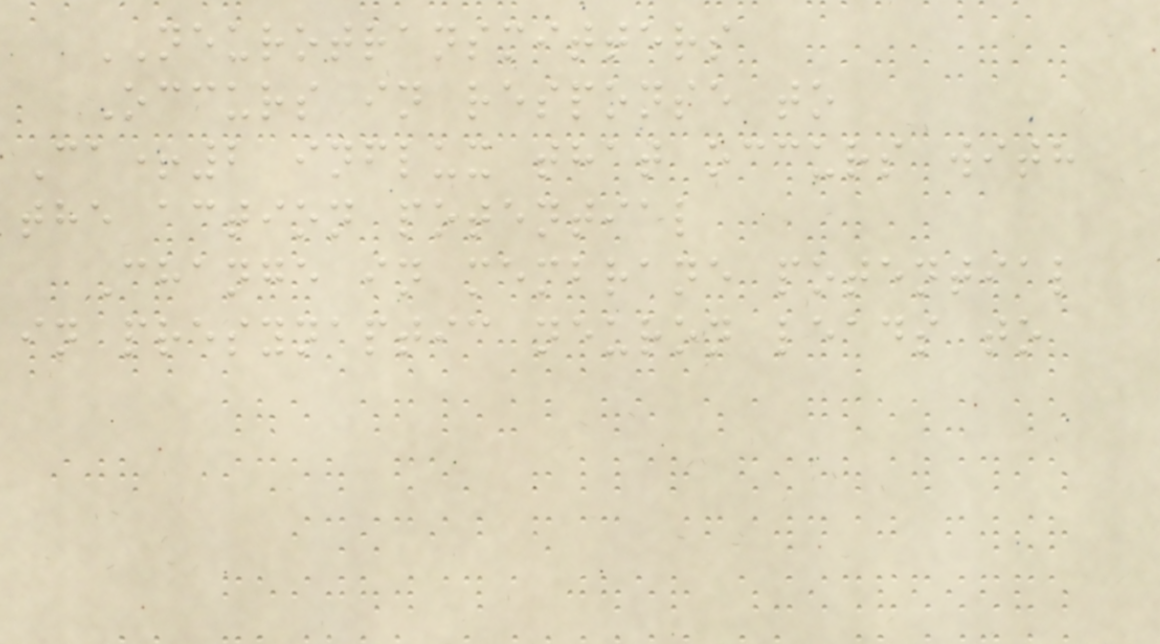NEUROTRANSMITTERS
Occurs in response to
Ca+2 influx that occurs with
the action potential
Change in membrane potential
in presynaptic neuron leads to
